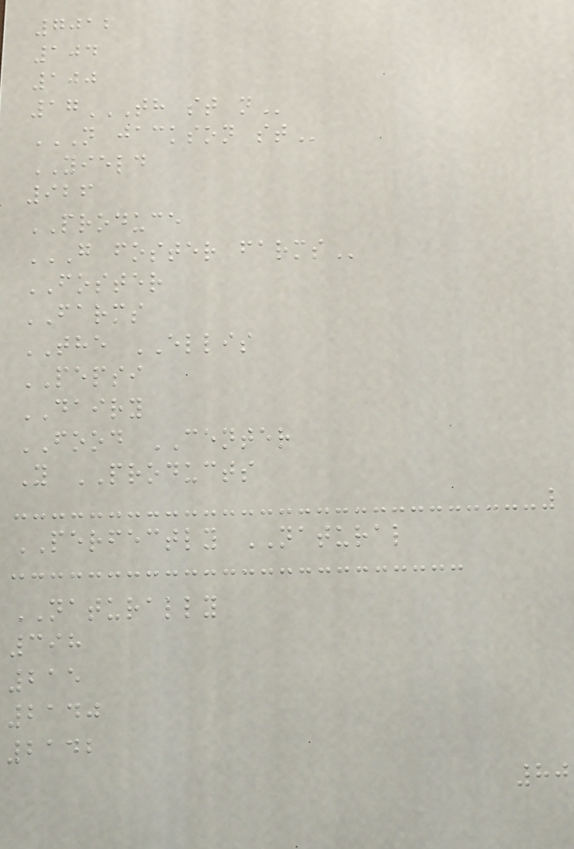7012
104
100
17TH ST N
N JACKSON ST
YIELD
926
PRODUCE
G FOSTER FARMS
FOSTER
FARMS
THE ELLIS
PEPSI
DAIRY
FOOD CENTER
Y PRODUCTS
PERFECTLY NATURAL
NATURALLY
398
215
2140
2142
80
